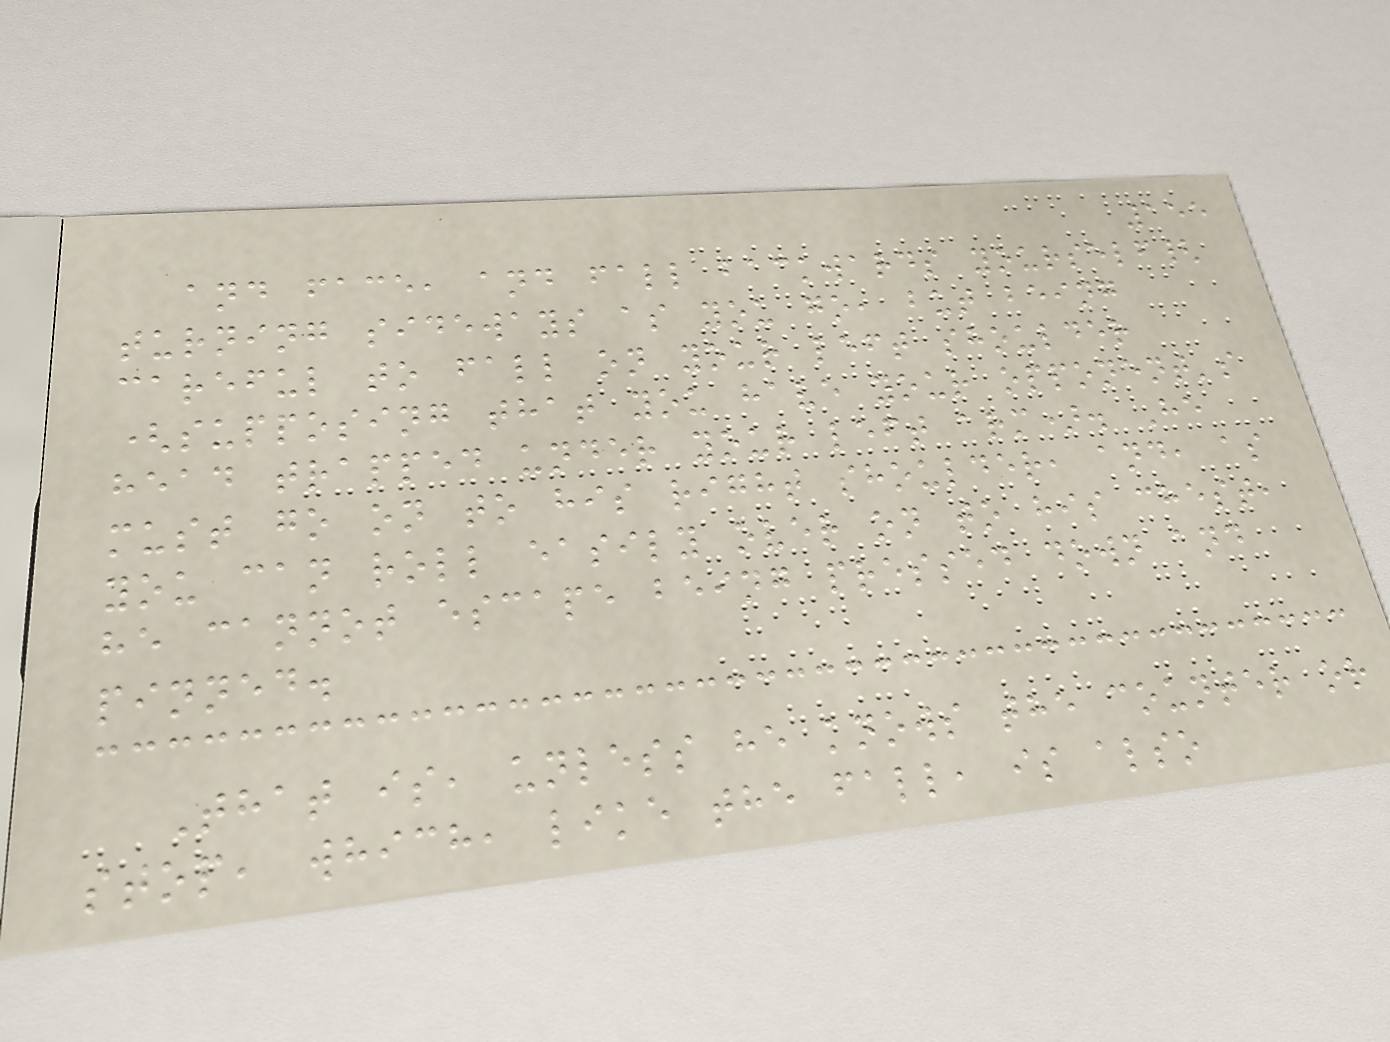155
and face, and fall backwards yourself{
turning sideways as you go, but being
careful to fall on your left shoulder
(supposing that you have your opponent's
head trapped under your left arm). He
must go on to his right shoulder, and, as
you can roll easily over on to his chest,
he cannot escape being pressed down and
pinned.
That is, unless he knows the counter or
stop, which, like the fall, is also
